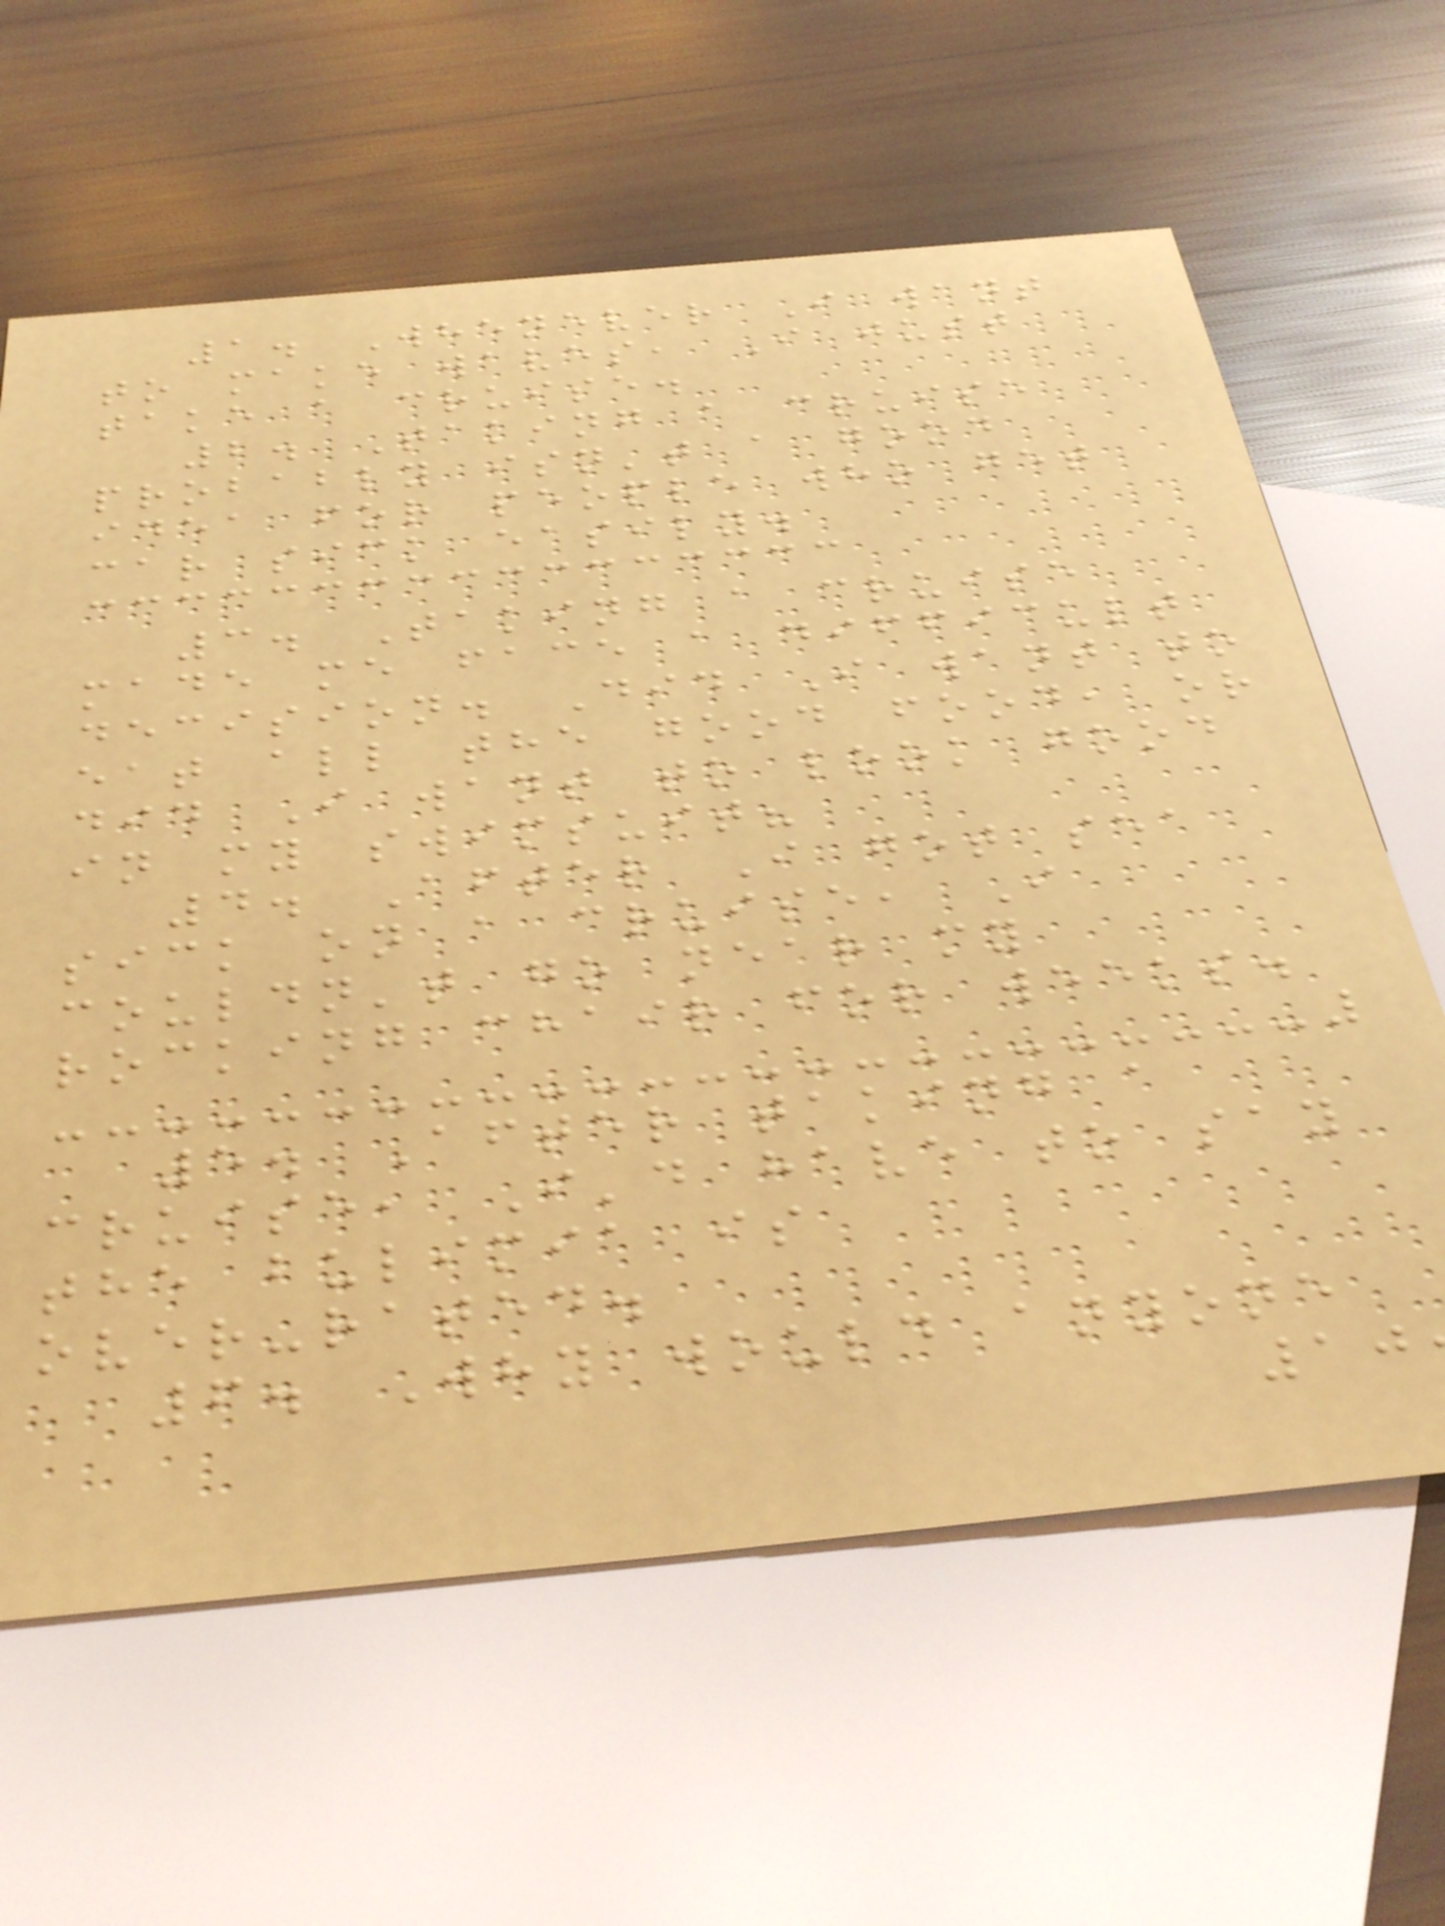1. Whenever I want
to make waves, I just
take a cruise.
2. Taking a cruise
probably isn't a good
idea for people who get
car sick easily.
3. Taking a cruise
made me face a difficult
decision. Did I want to
eat all the good food, or
did I want to look good
in my swimsuit?
4. After I got sea
sick on a cruise, I
couldn't go near my
rocking chair for weeks.
5. After taking a
cruise, I'd have to say
the bulimia is
over-rated.
6. Why would anyone
